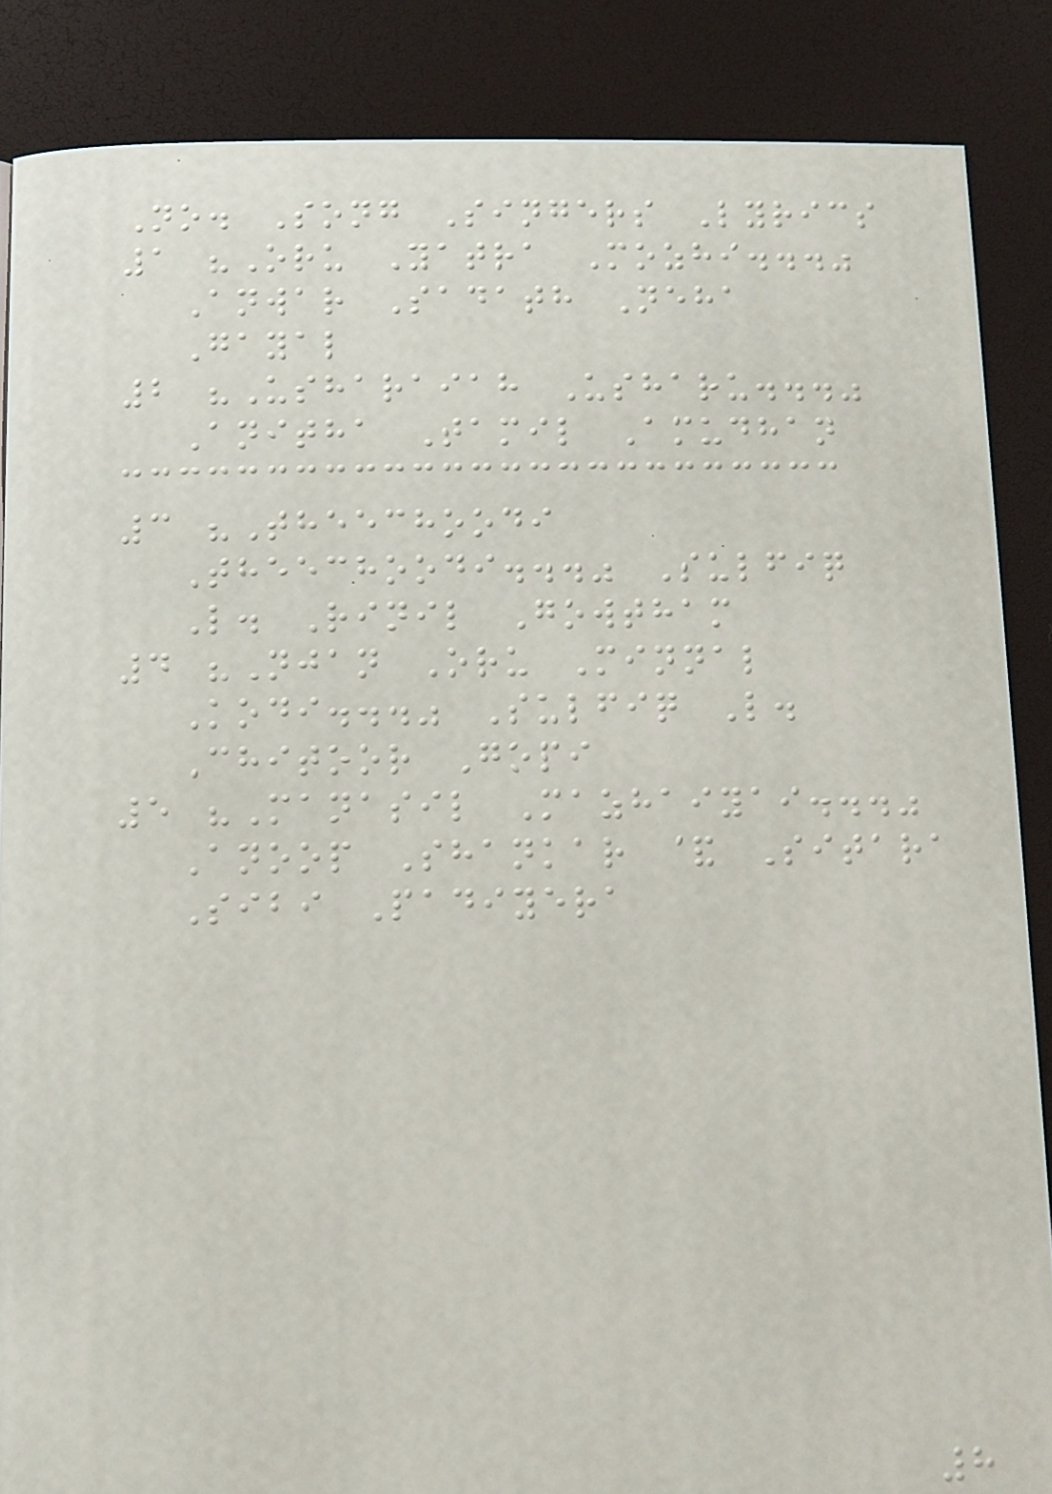No. Song Singers Lyrics
1 "Oru Yatra Mozhi..."
Anwar Sadath Neha
Gayal
2 "Usharaiah Usharu..."
Anitha Tamil Amudhan
3 "Theechoodi
Theechoodi..." Sulfiq
L. Rinil Gowtham
4 "Njan Oru Minnal
Kodi..." Sulfiq L.
Chitoor Gopi
5 "Manasil Mazhaiyai..."
Anoop Shankar & Sitara
Sibi Padiyera
8
